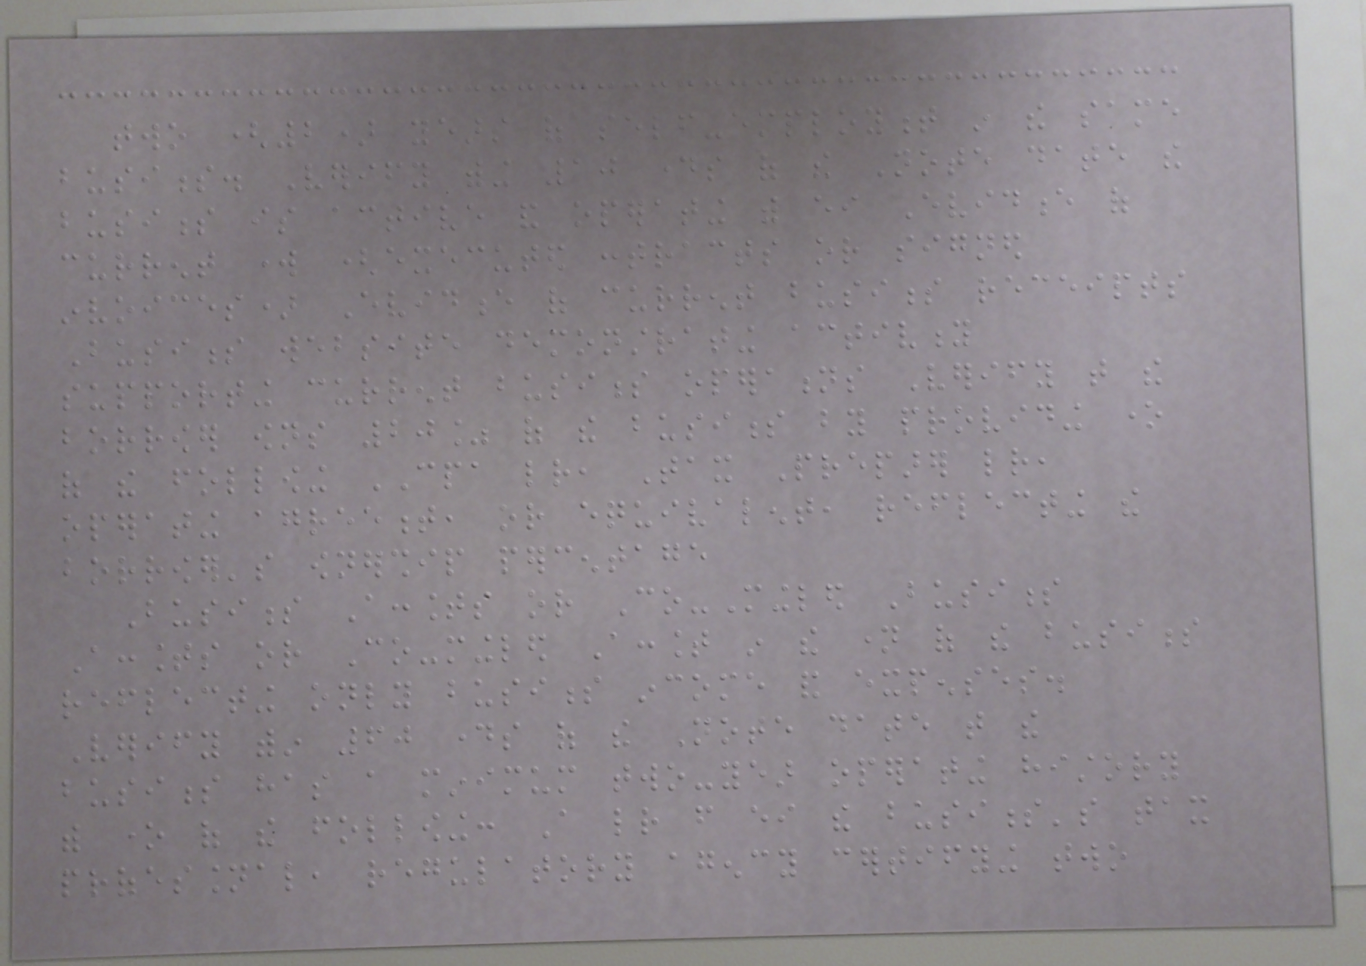two (2) years of self-employment in the same
business. Verify withing 10 days of the Note date the
business is active and operating with either Evidence of
current work (executed contracts or signed
invoices) Evidence of current business receipts
Business website demonstrating activity
supporting current business operations Verify that the
borrower owns 20% of the business by providing one
of the following CPA letter, Tax Preparer letter,
operating agreement, or equivalent, reflecting the
borrower's ownership percentage
Business Accounts or Co-Mingled Business
Accounts or Co-mingled Account in the name of the business
reflecting only business income and expenses.
Verify within 60 days of the Note date that the
business has a minimum two-year operating history
with one of the following: A letter from either the business's tax
professional, regulatory agency certifying two
